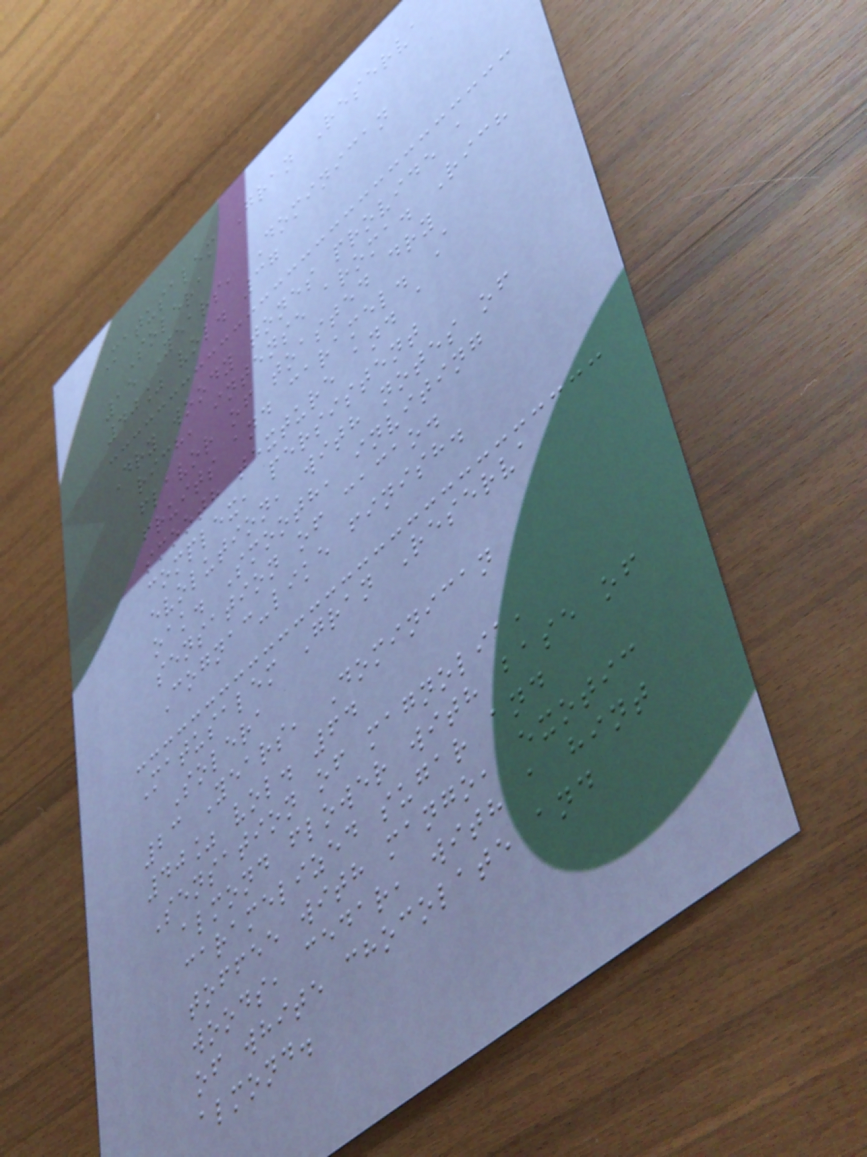Matusalem Gran Reserva
Solera
15 Years, Dominican
40% vol. 37
Dry woody tones provide a
rich, intense aroma. Rich
flavor of toasted dry
fruits and caramel. A
smooth texture and a
complex, persistent
evolution, with notes of
oak. Smooth, inviting
sensation of cacao.
Cognac-like finish.
Matusalem Gran Reserva
Solera
23 Years, Dominican
40% vol. 64
Sensation of magnolia,
almond flower with base of
caramelized sugar and
toffee with mango, exotic
woods, cedar, with a hint
of white chocolate and
almond.
